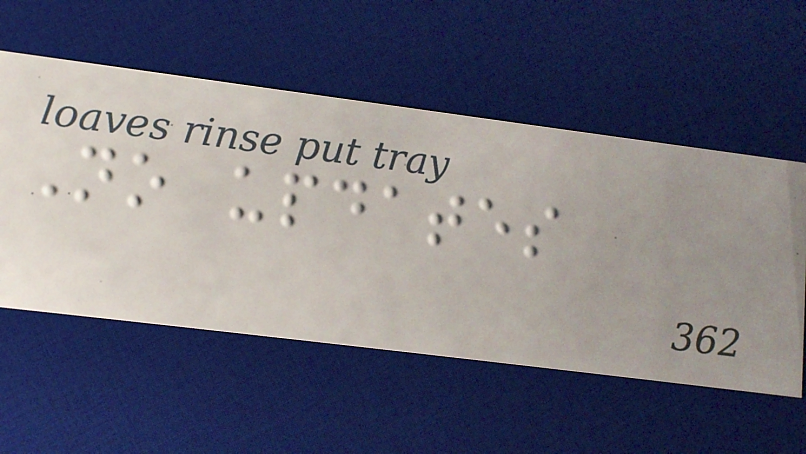No updates
